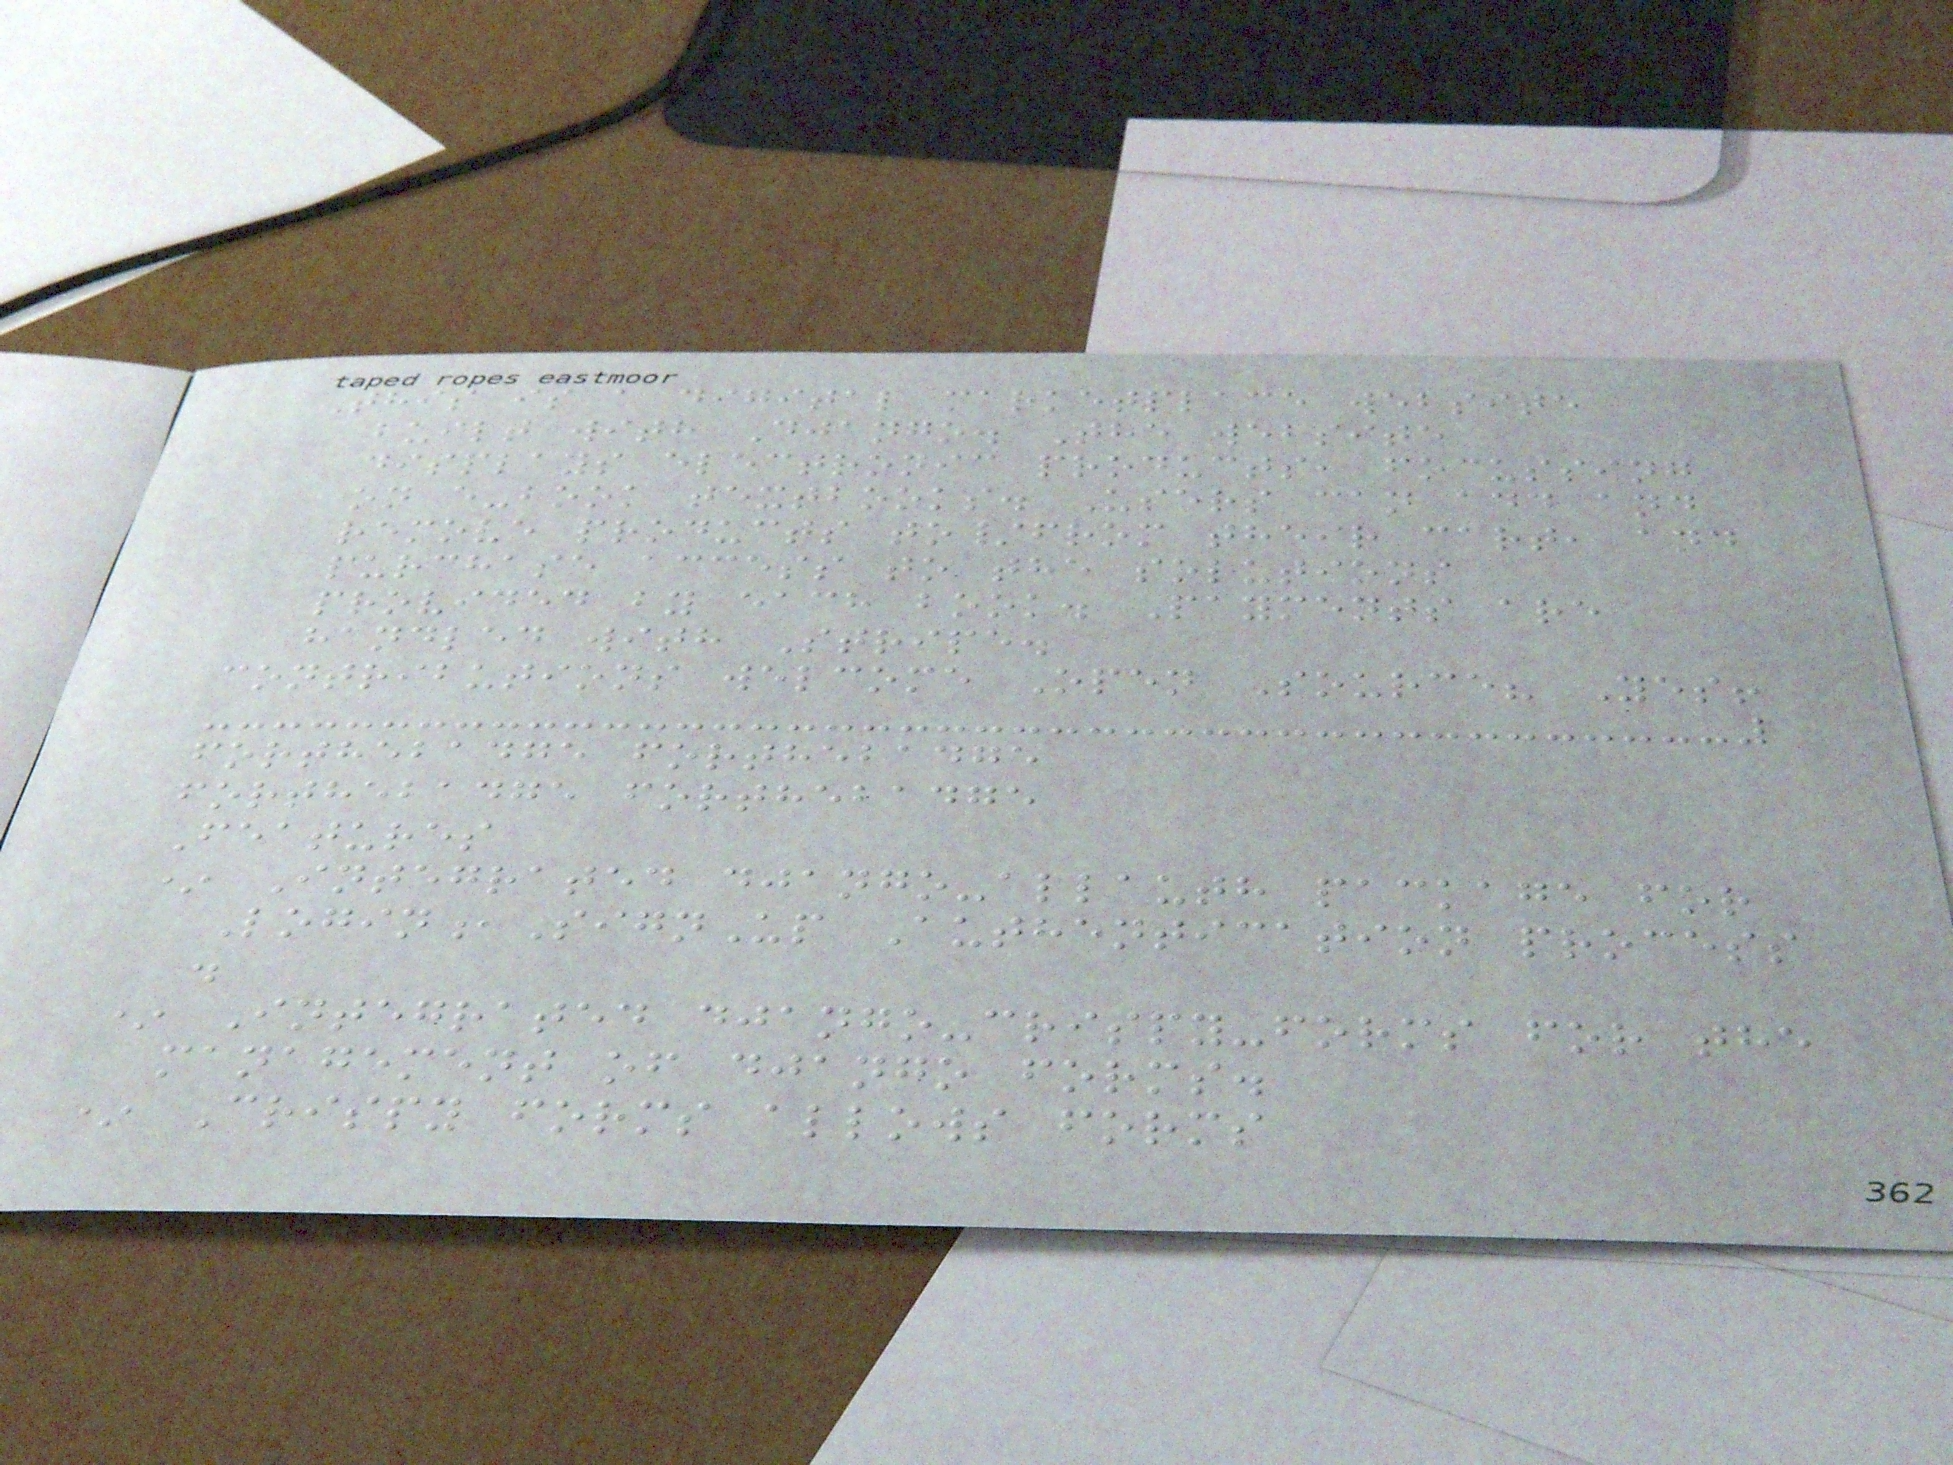This is a digital marketplace website
built with Django. The website
displays electronic products, focussing
on e-book textbooks. Users can add and
remove products to/from their cart, and
purchase access to the solutions
provided by each book. Payments are
handled with Stripe.
contributions welcome Open Source? Yes!
forthebadge forthebadge
forthebadge forthebadge
Features
* Integrated django-allauth package for
Login,SignUp Authentication process
.
* Integrated django-crispy-forms for the
management of django forms.
* Crispy forms allows forms
